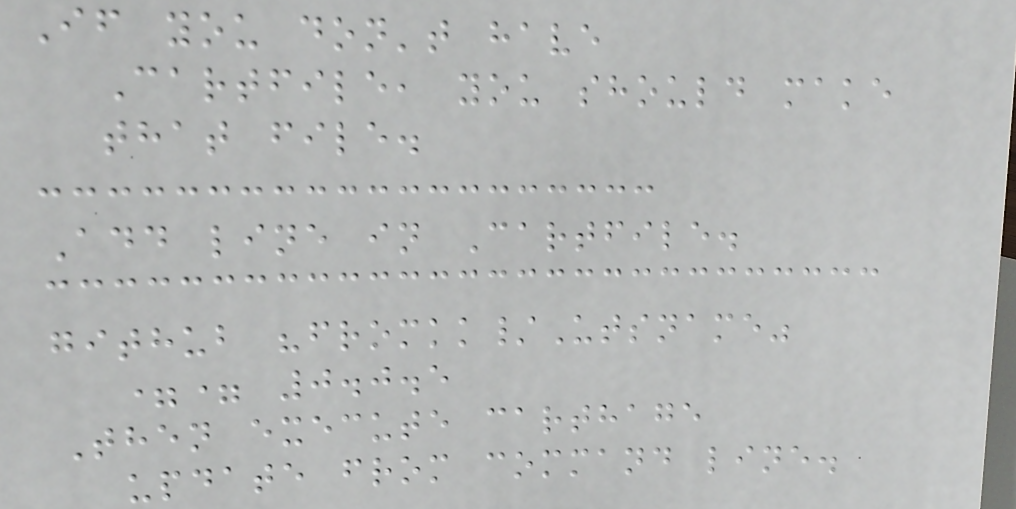If you don't have
Cartfile, you should make
that file.
Add line in Cartfile.
github "fromkk/Utsname"
== 0.0.5
Then execute carthage
update from command line.
